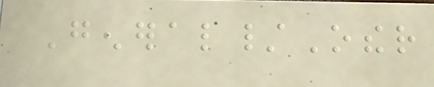General/Other
